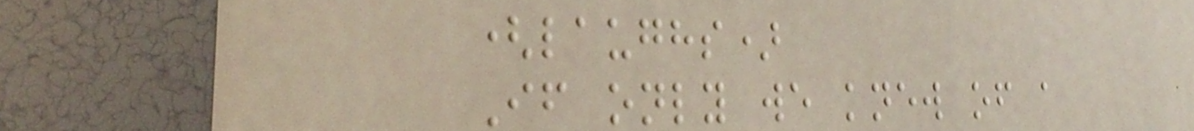(laughs)
If only we knew of a
